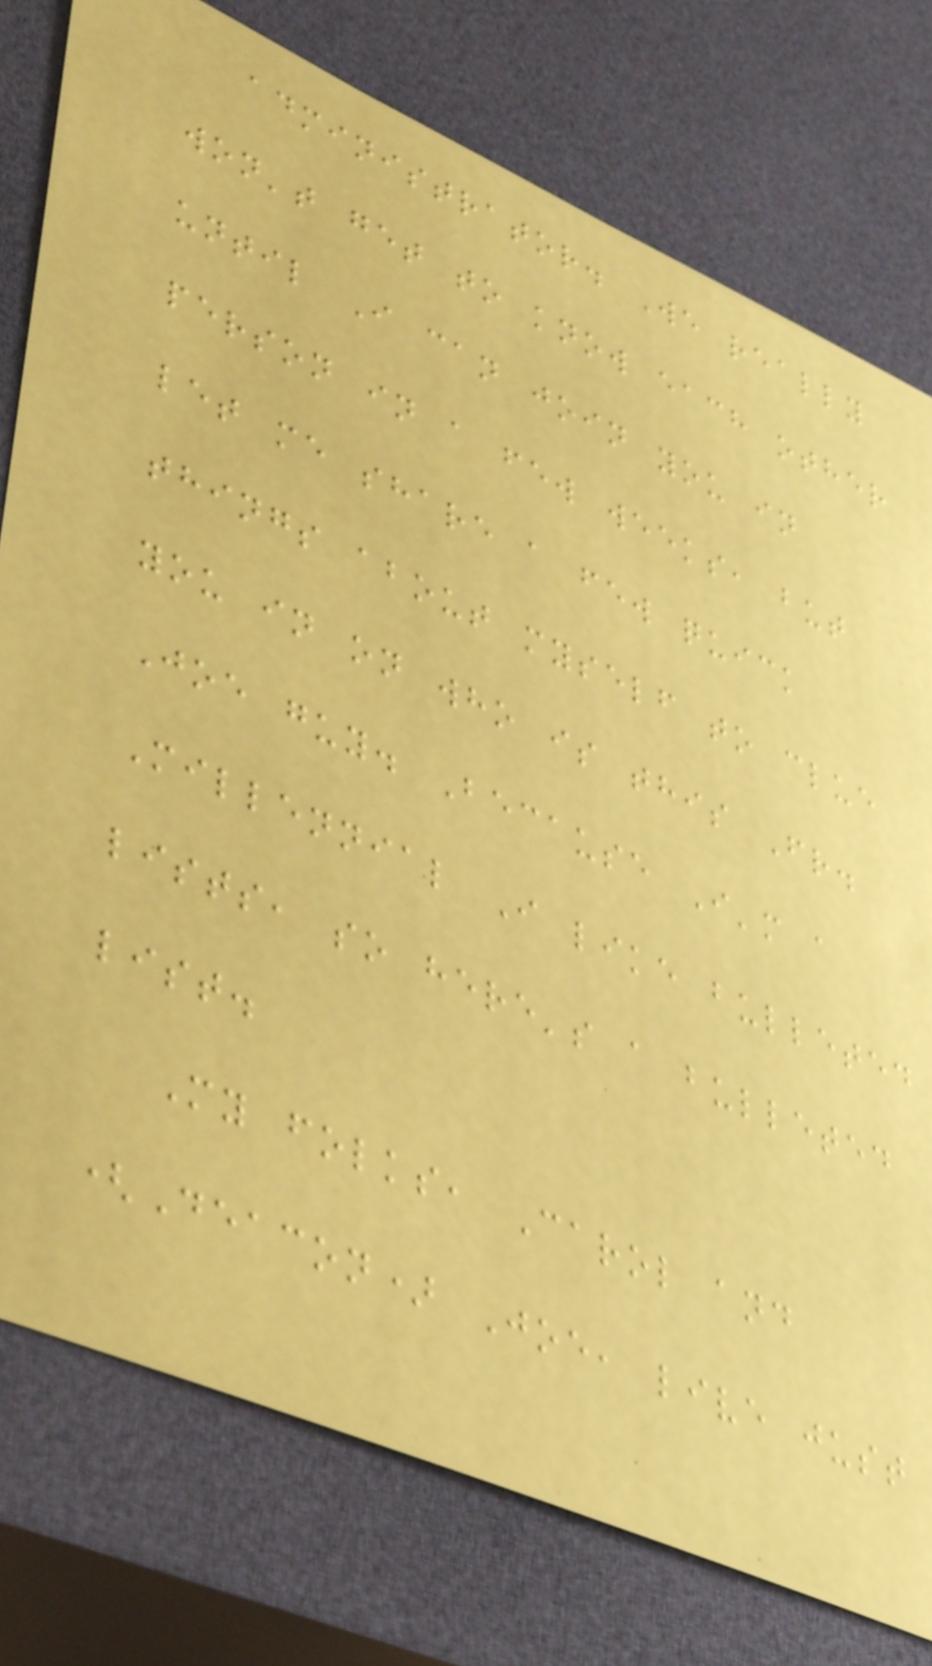administrator. We really
won't get to know each other
until I can join you in
person in a few weeks, but
let me share a few quick
things about myself to clue
you in on who is this Fr.
Joe guy. Because I'm a
Millennial I like bulleted
lists, so here's a bulleted
list.
My folks, Carol and
(Deacon) Joe, live just
